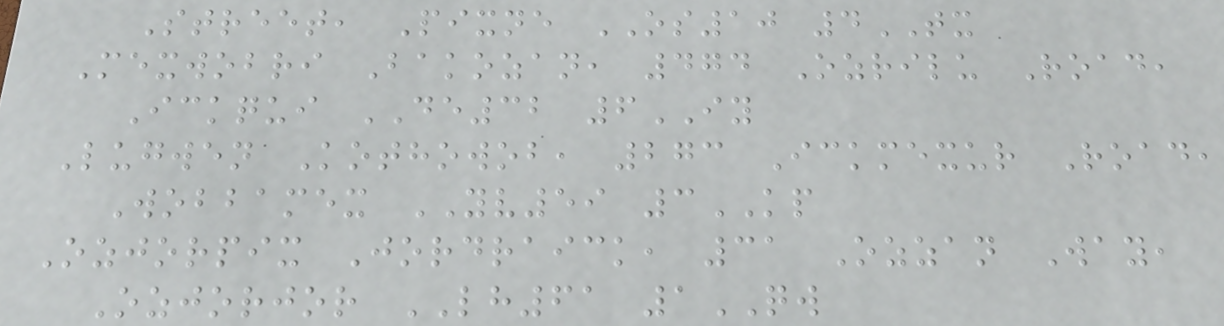Street, Pixne OS10 4TX
Mexwobri Bakozan, 474 Ozrilu Road,
Ickqui DE32 6IY
Lugwen Kothowob, 273 Ickmexur Road,
Wobbamex YV59 3KP
Ozjorpix Jordraick, 31 Ozzan Way,
Ozjorjor LH61 1QW
